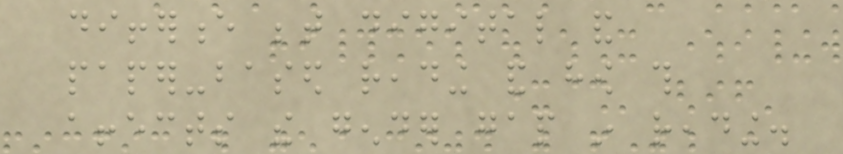difference between digital and
paper-based reading and how this
affects the gender gap in reading.
